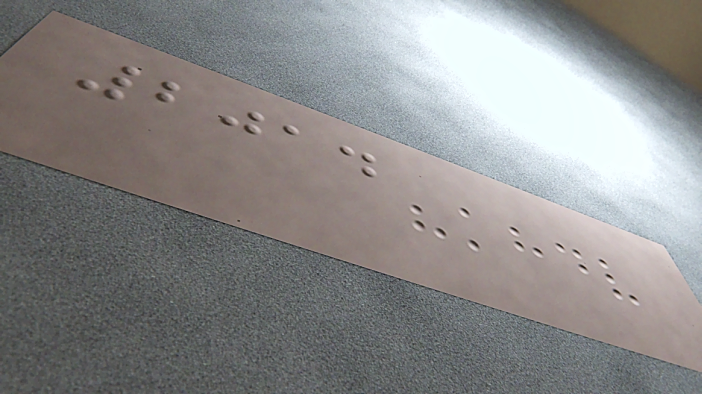2014
